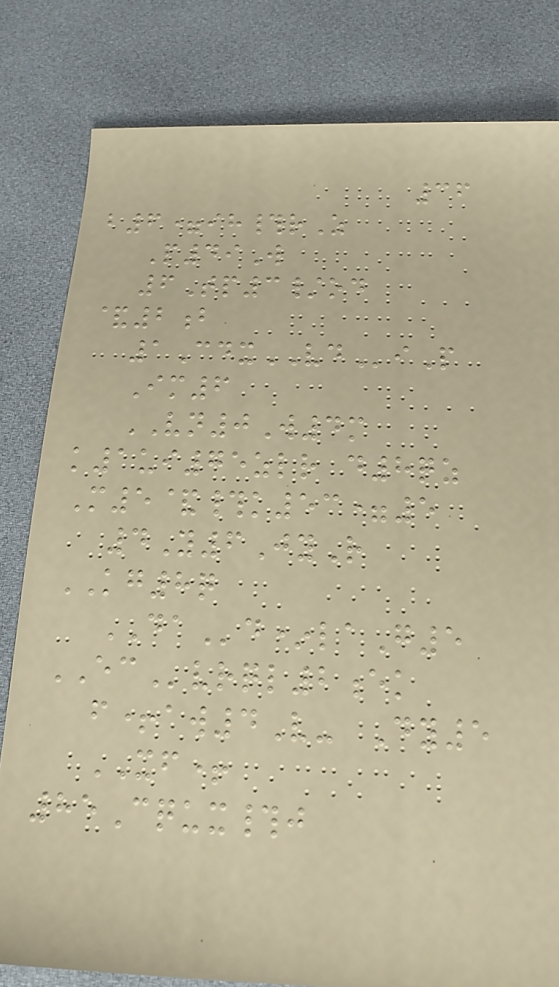36
b6=ih#rZ
P49W
6Tp3/od
&2b
1CdxVDiP
Im6
VN0W4m
k1ui75zlr d8qz
M5&#k53=5
4Y6JyR
KG8q
DAd*laG5
ECvrql2ek
f+aw4V- Dy5
XF+
85Cqux#j
